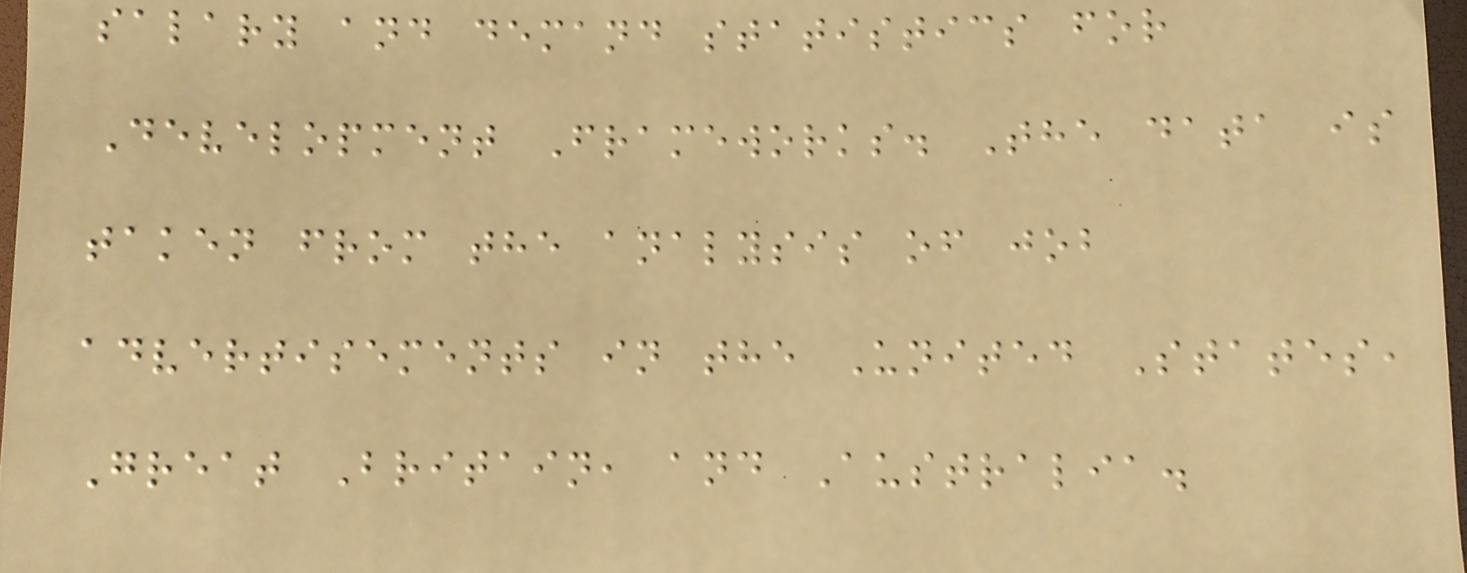salary and demand statistics for
Development Frameworks. The data is
taken from the analysis of job
advertisements in the United States,
Great Britain, and Australia.
